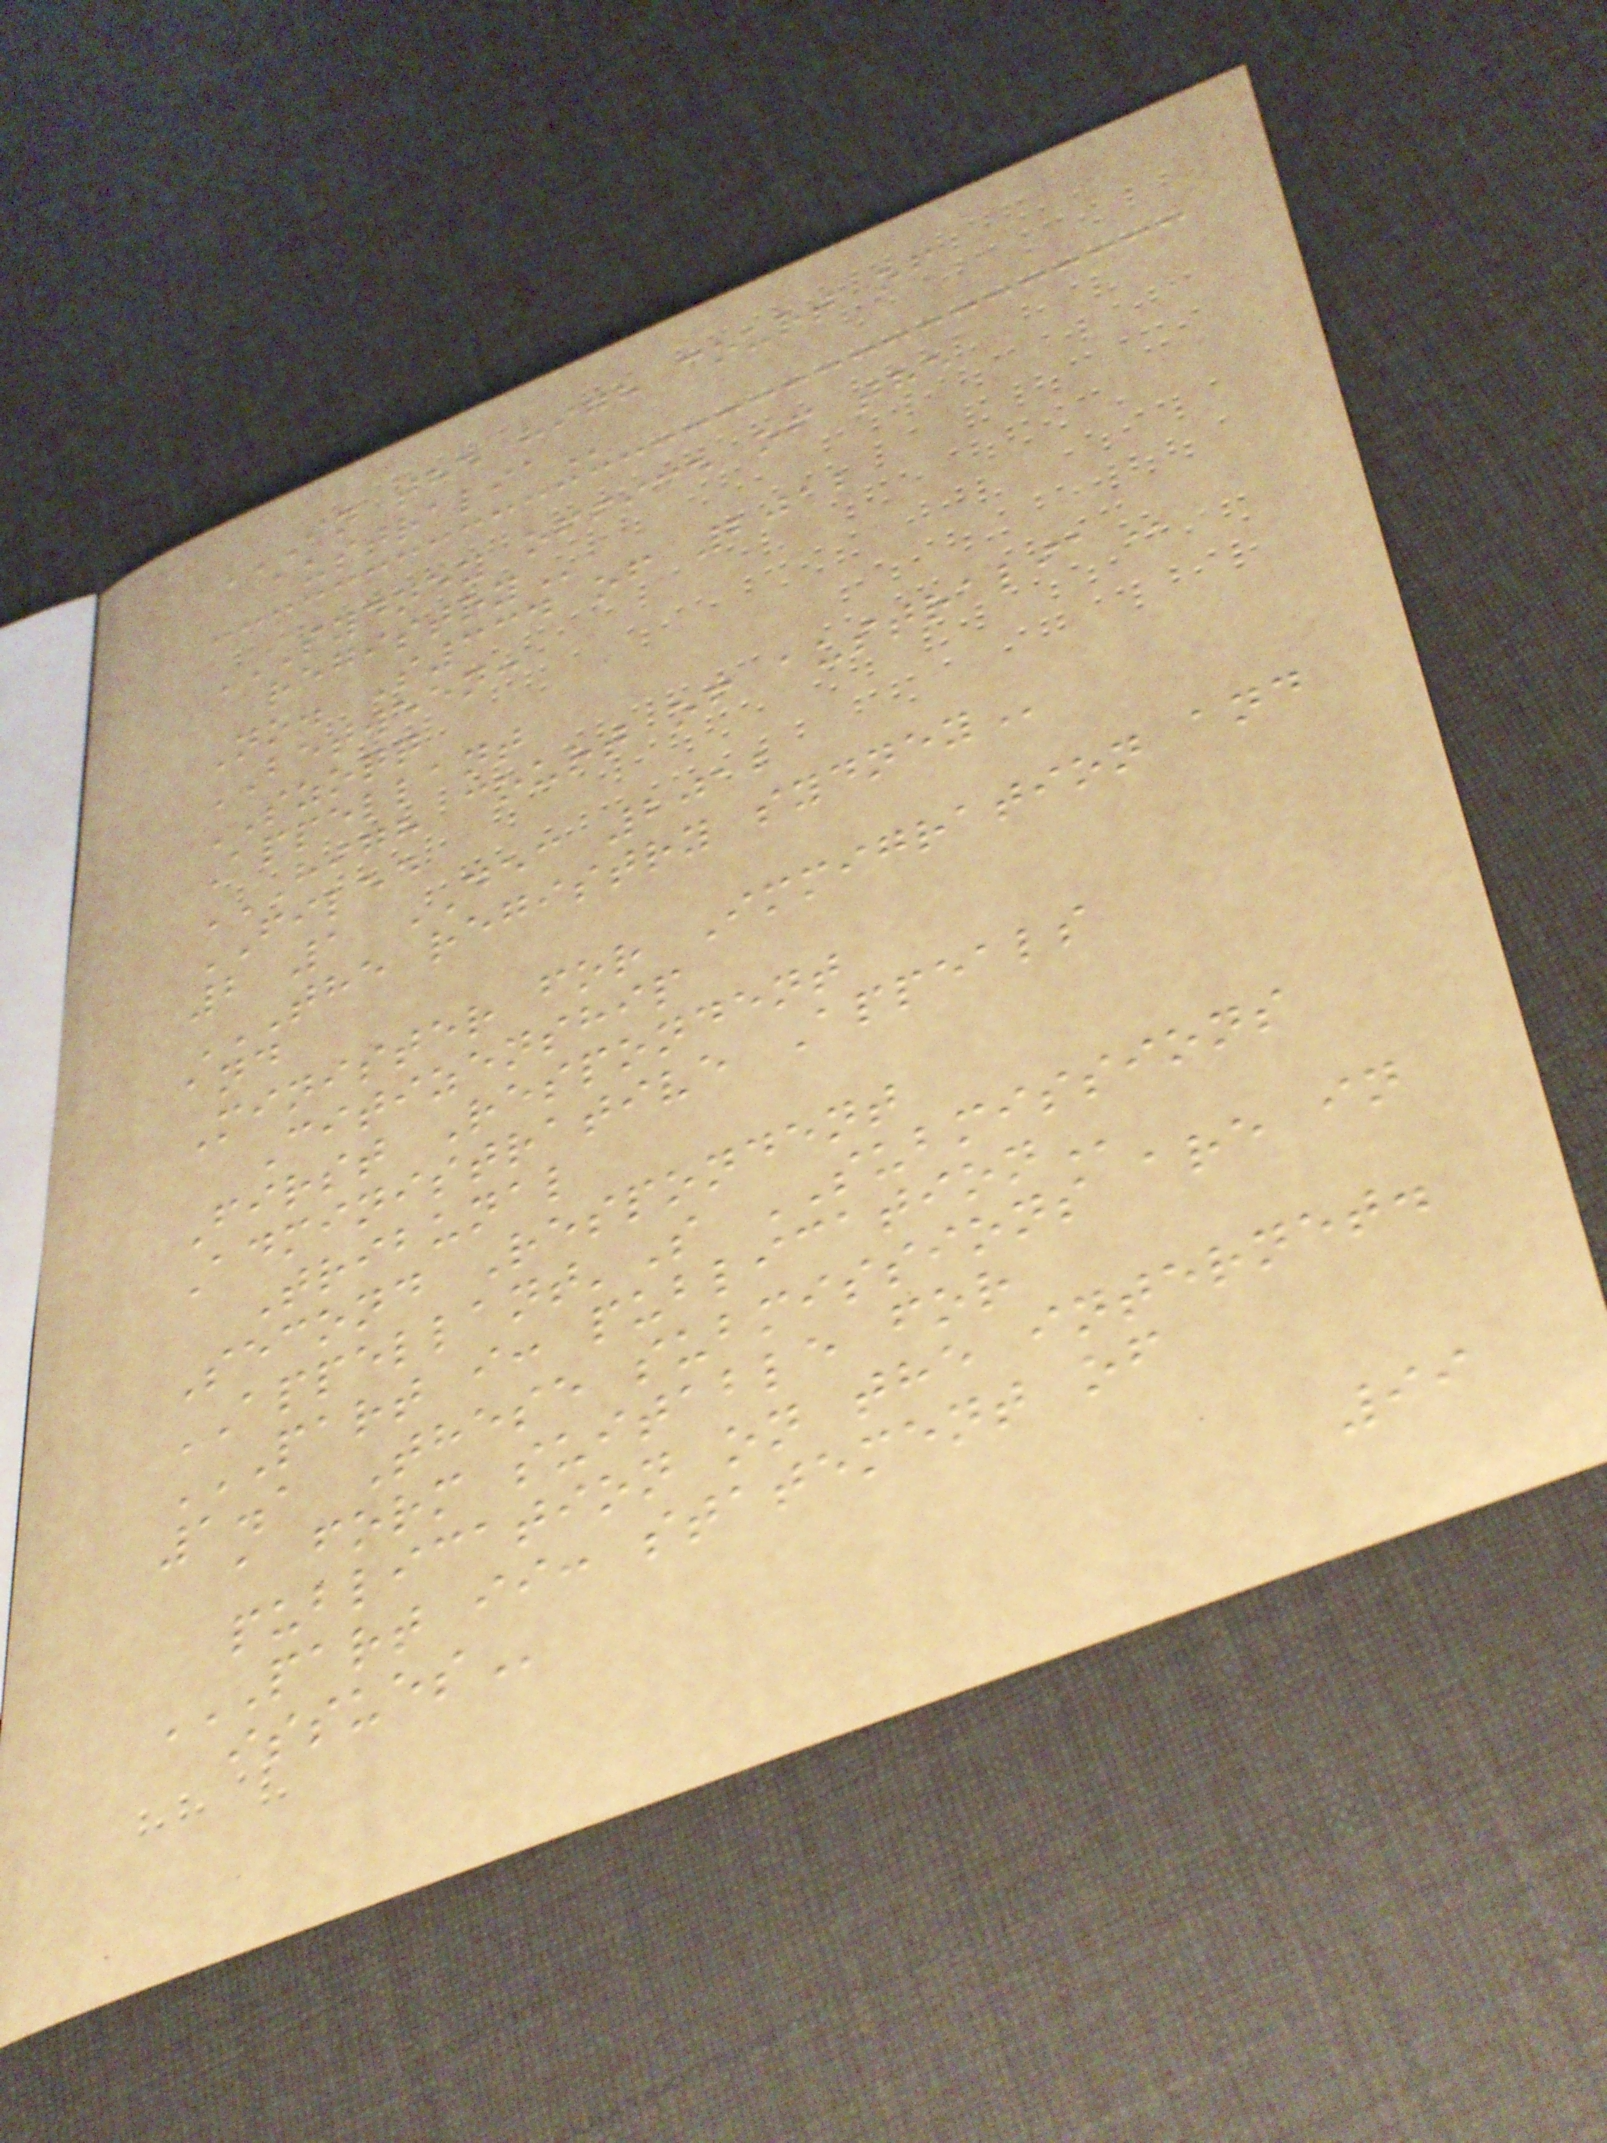IN THE HIGH COURT OF
AUSTRALIA
SYDNEY OFFICE OF THE
REGISTRY
No. S334 of 2012
BETWEEN:
SZOQQ
Appellant
HIGH COURT OF AUSTRALIA
FILED
2 1 DEC 2012
THE REGISTRY SYDNEY
and
Minister for Immigration and
Citizenship
First Respondent
Administrative Appeals
Tribunal
Second Respondent
APPELLANT'S SUBMISSIONS
PART I: PUBLICATION
1.1 These submissions are in
a form suitable for
publication on the internet.
PART II: STATEMENT OF
ISSUES
99
